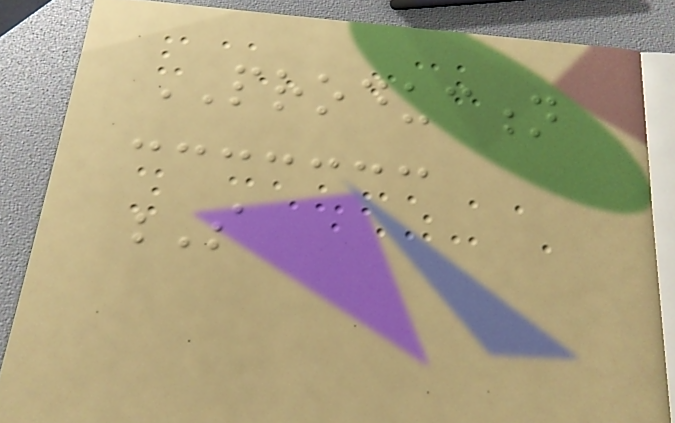PRODUCTION
S
